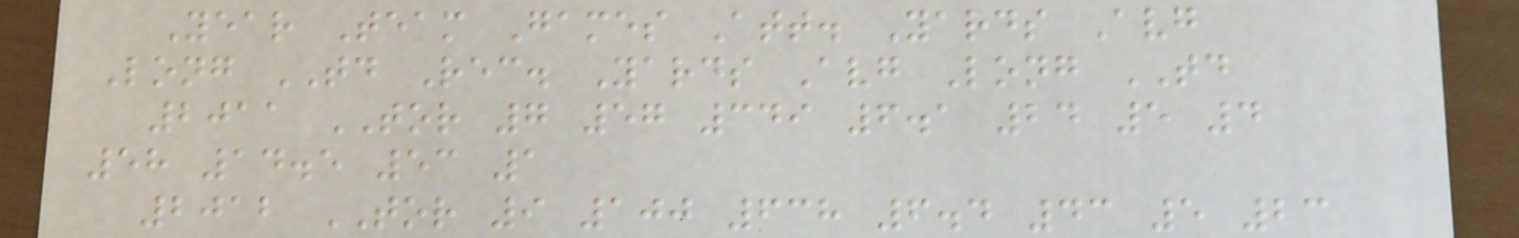Year Team Games Att. Yards Avg
Long TD Rec. Yards Avg Long TD
2011 TOR 7 57 349 6.1 24 5 4
58 14.5 53 1
2012 TOR 9 100 638 6.4 43 5 23
